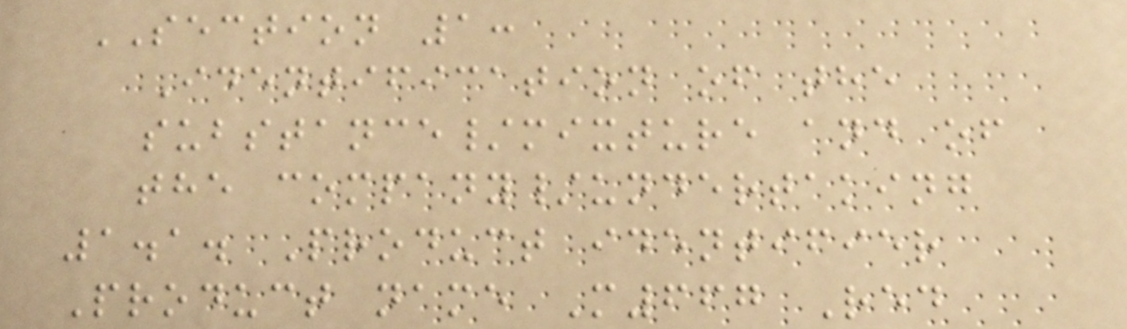SECTION 1:
Identification of the
substance/mixture and of
the company/undertaking
1.1. Product identifier
Product name M667 Red
